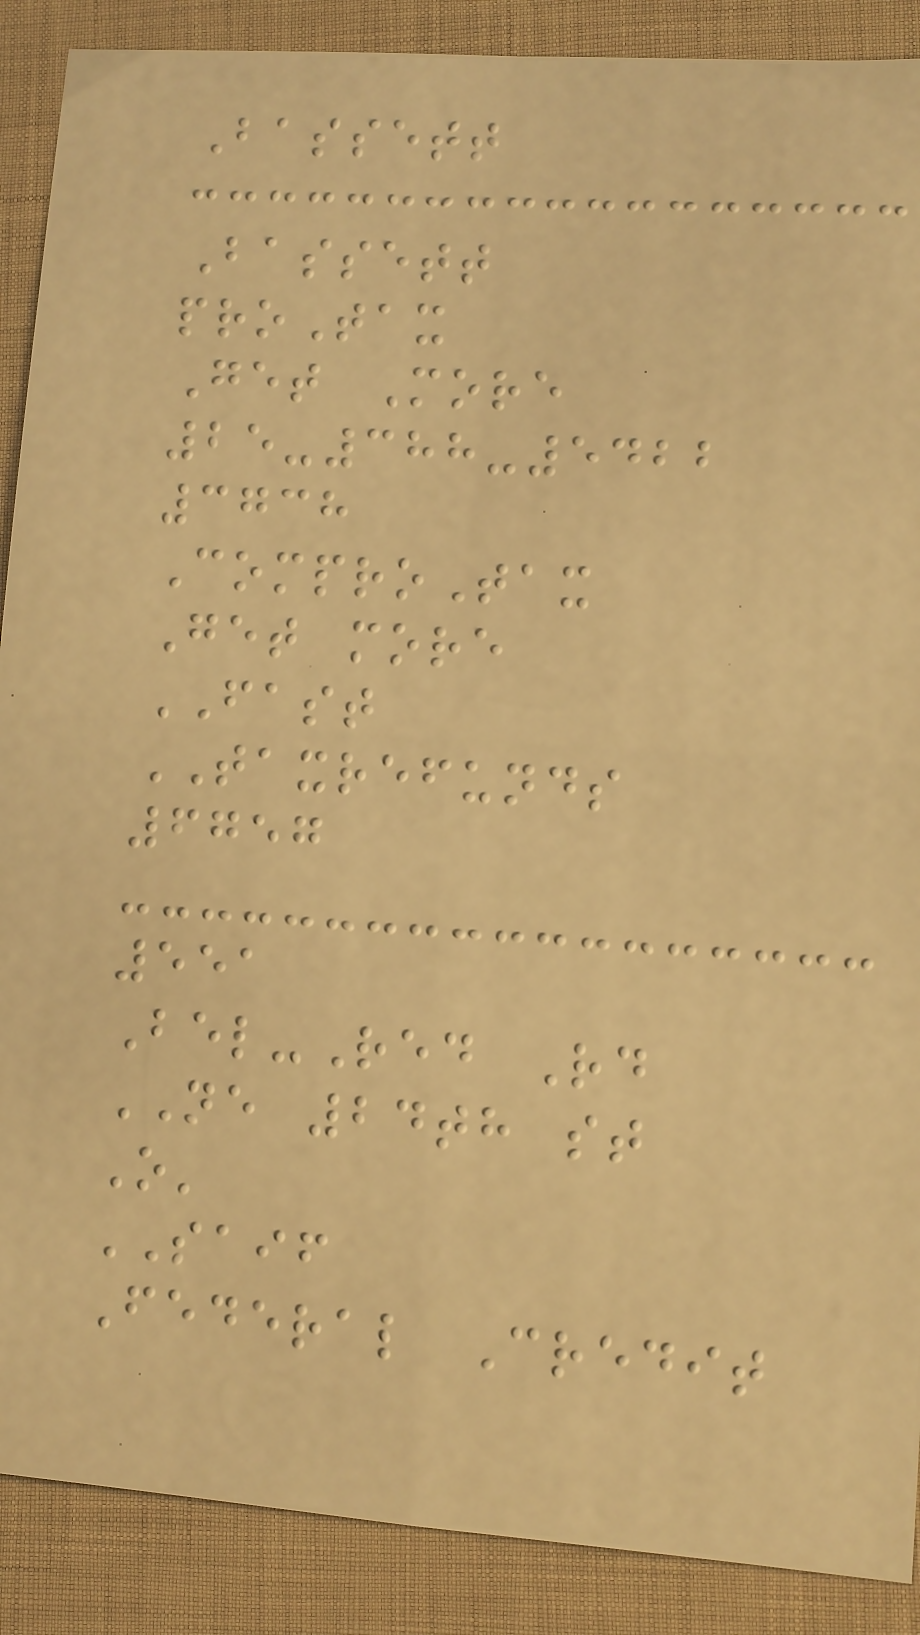Bassett
Bassett
proTax
Get More
25-388-5422
3738
ComproTax
Get more
FAST
TAXREFUNDS
6757
551
Bel-Red Rd
NE 24th st
O'
SAIF
Federal Credit
